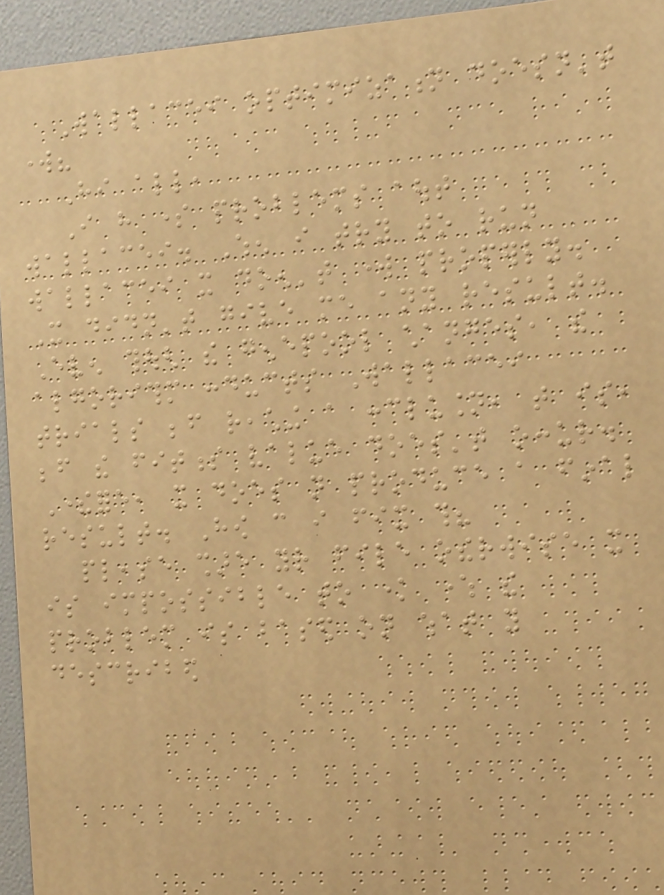Wallacei optimization doesn't
work?
Hi all,
I have some problems aout
wallacei. When i try to run
wallacei it doen't work properly.
It didn't give me any result.
Even though the genepool changes, the
algorithm conducts Wallacei
trials before reaching a conclusion, that is,
before the fitness value does't occur.
Therefore, it does not produce a final
result. How can i fix this?
please share your file otherwise it
is impossible to know where the
problem is based on what you
described
